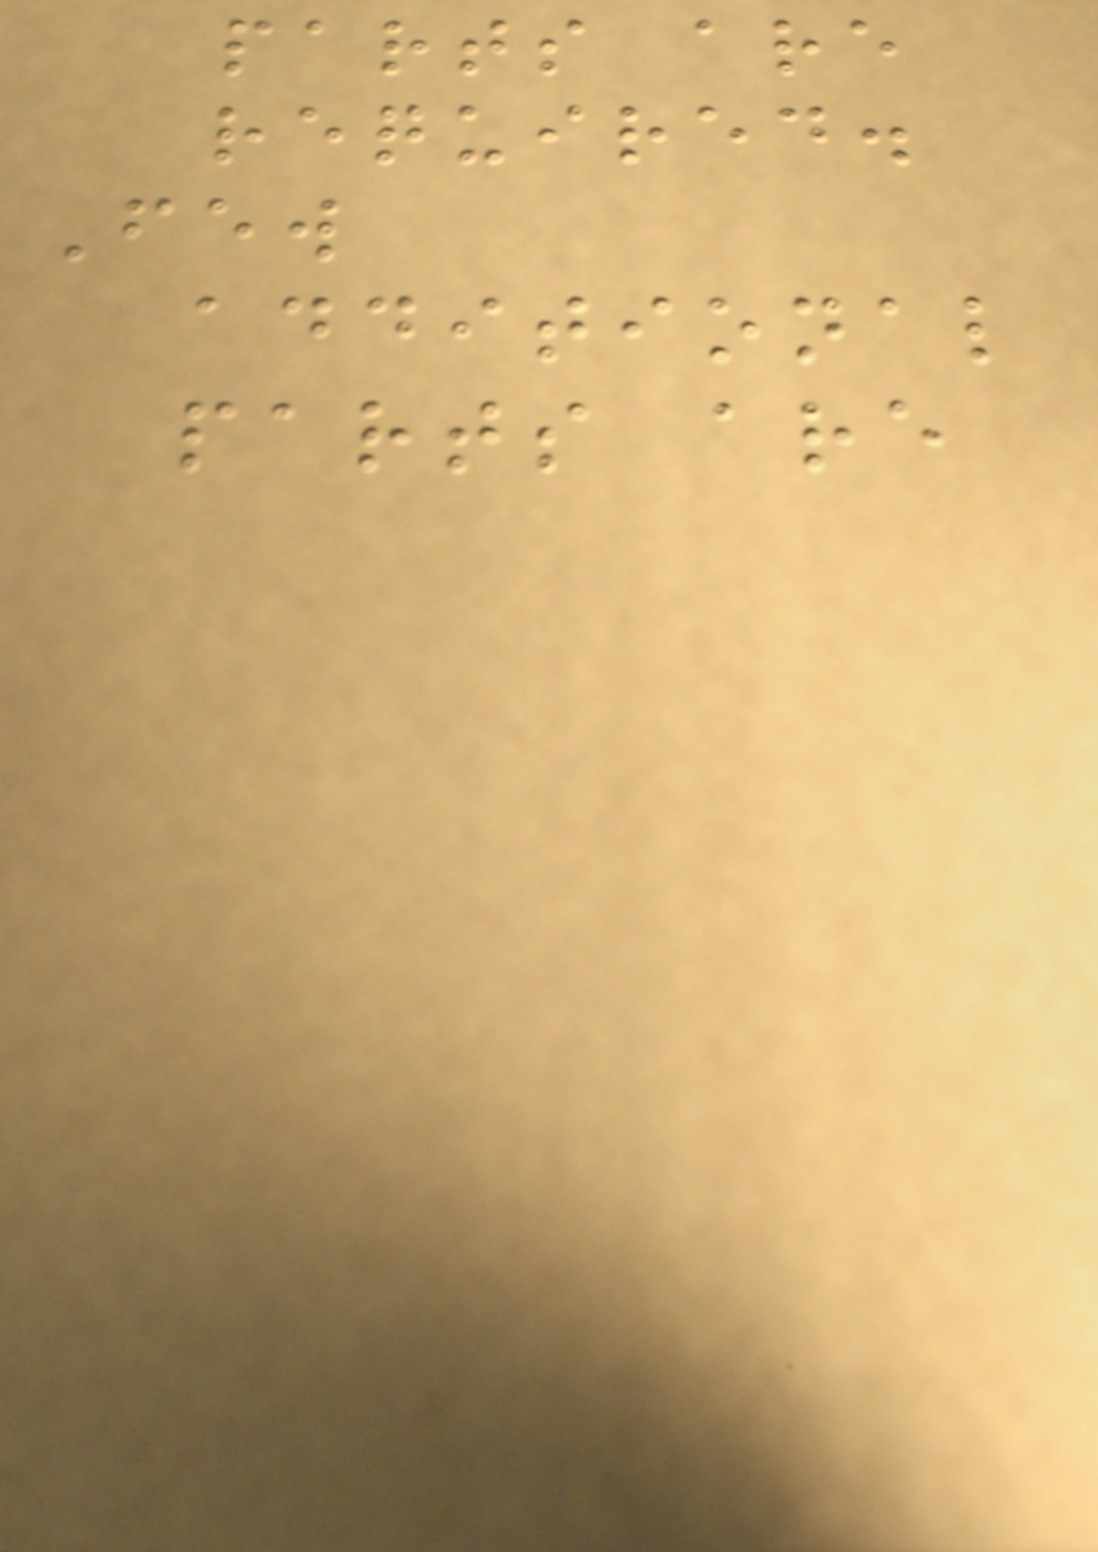parts are
required.
Few
additional
parts are
